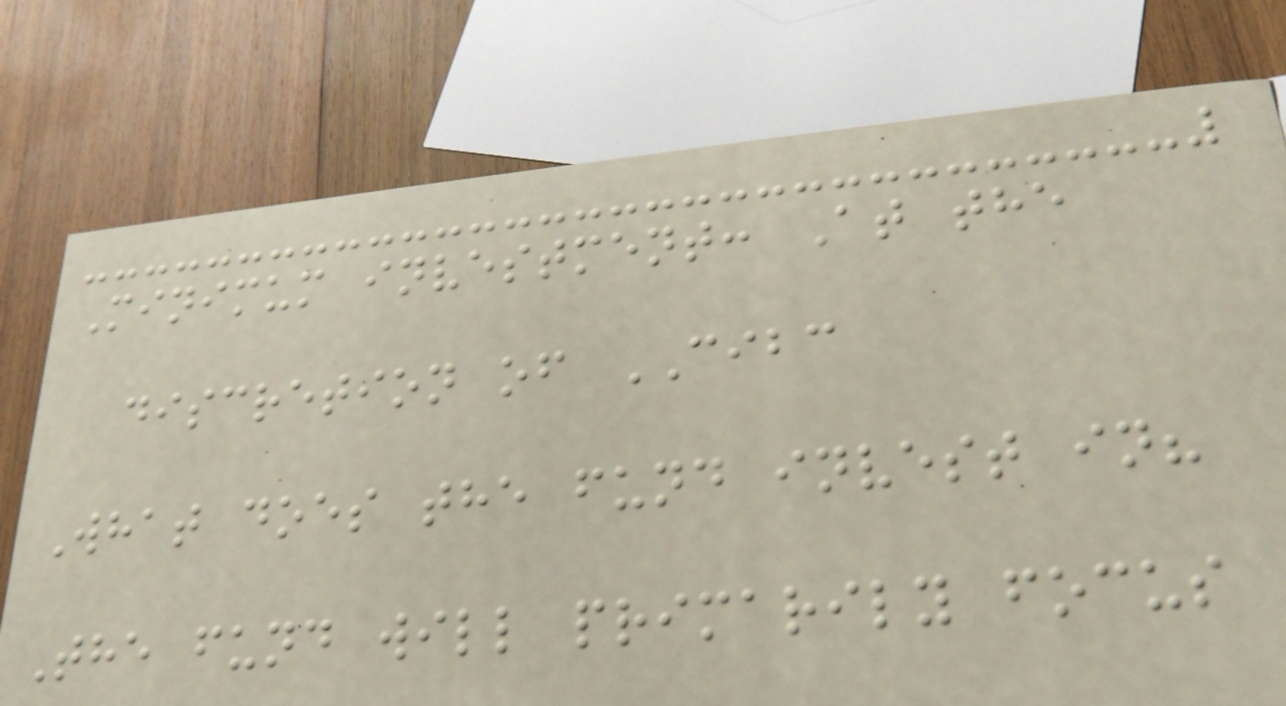Minimum investment: At the
discretion of CIBC
What does the fund invest in?
The fund will primarily focus
